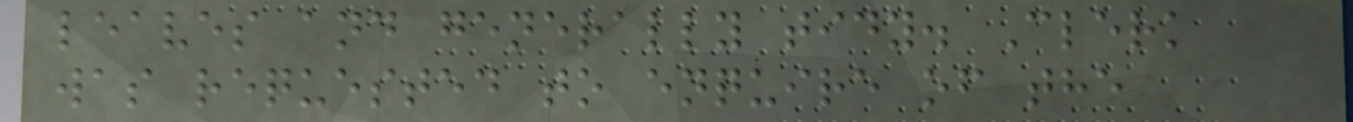leaves and generally tidy. Clerk
was requested to enquire of the
